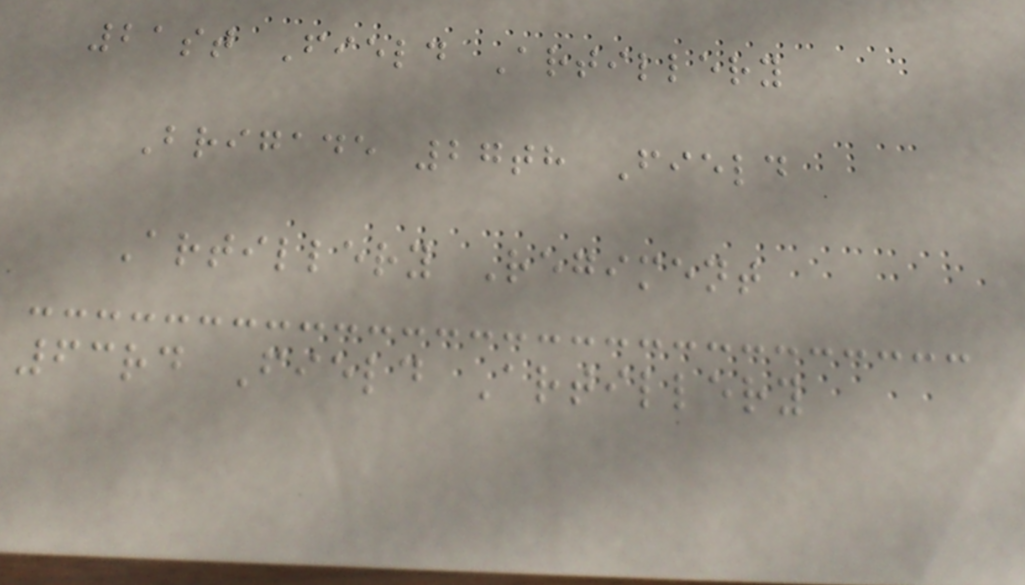21st Field Artillery
Brigade 27th Field
Artillery Regiment
63rd Field Artillery
